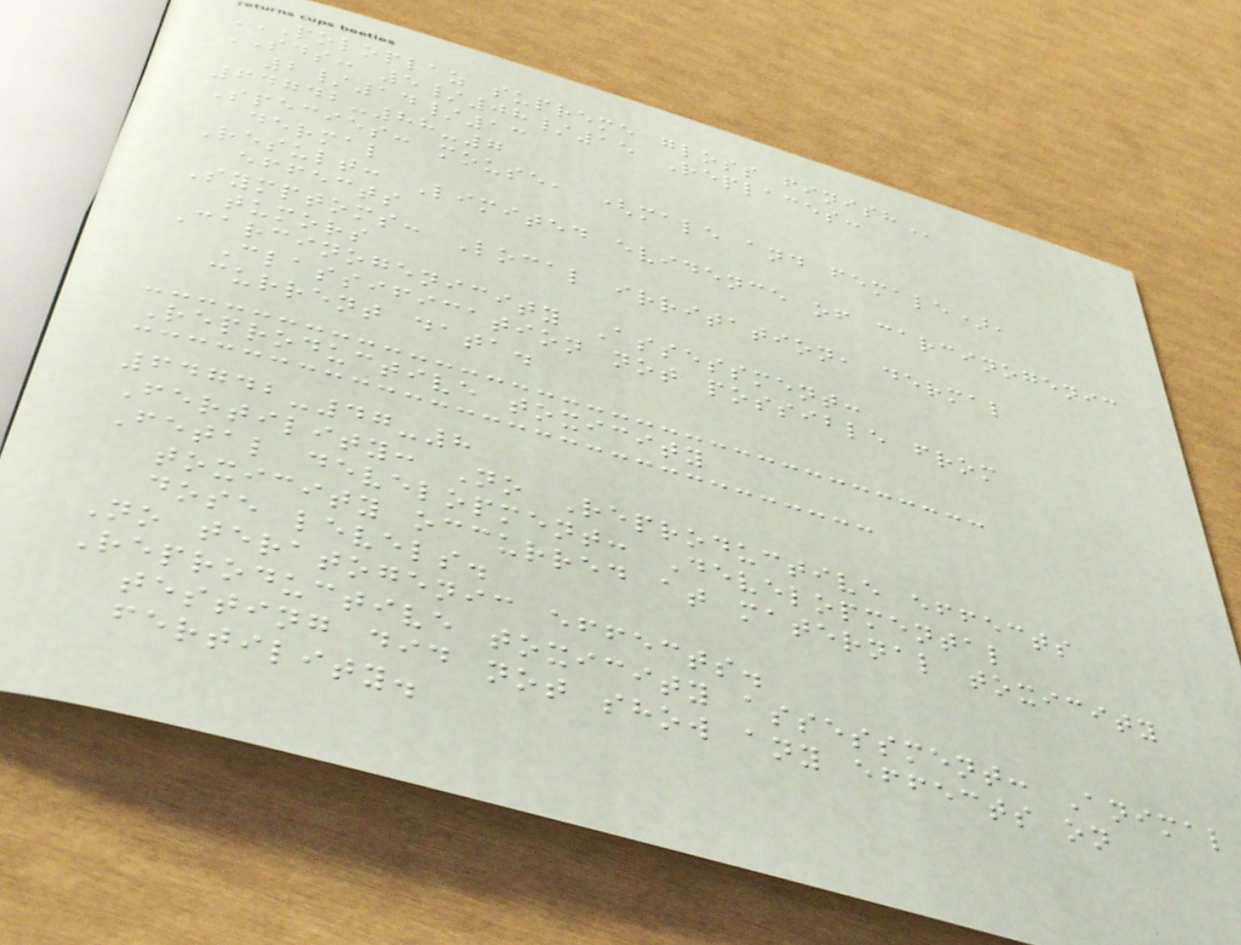POLOPLAZ SUPREME GLOSS FINISH
SDS: 5/08/15 Replaces:
2/14/13
64742-88-7
Species: mouse, (male and female),
dermal
Result: Limited evidence of carcinogenic
effects
Symptoms: Local irritation, dermal
tumors
Carcinogenicity Assessment:
Classification not possible from
current data.
Reproductive toxicity
64742-47-8
Fertility: No Reproductive effects
Fetal development: Developmental
toxicity occurred at maternal toxicity
dose levels.
No teratogenic effects.
Reproductive toxicity assessment: Animal
testing did not show any effects on
fertility.
